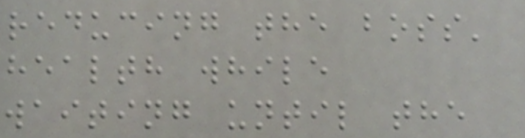reducing the boss'
health while
waiting until the
